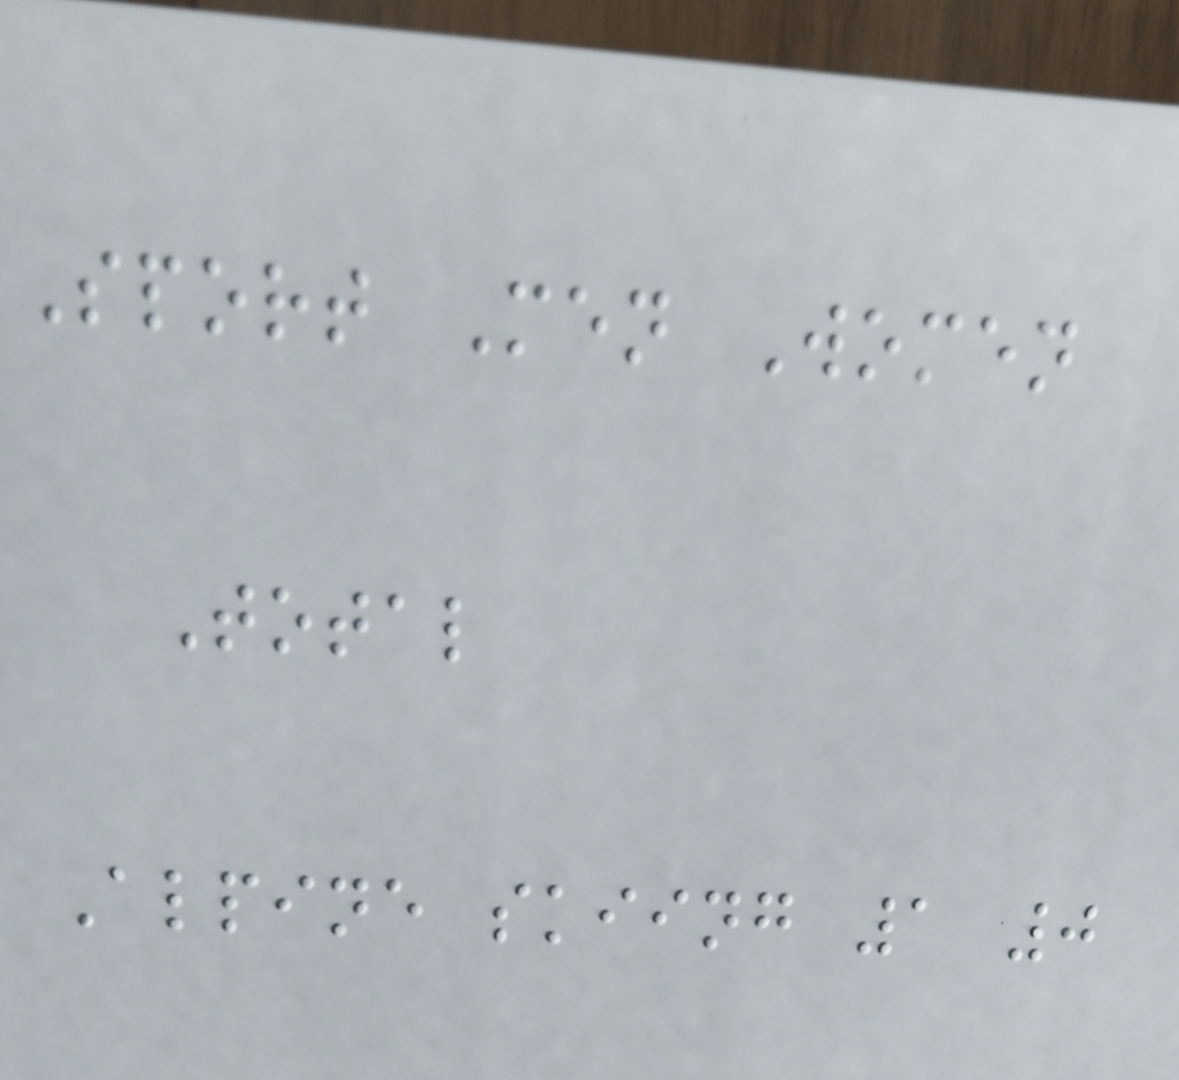Sport Men Women
Total
Alpine skiing 1 0
